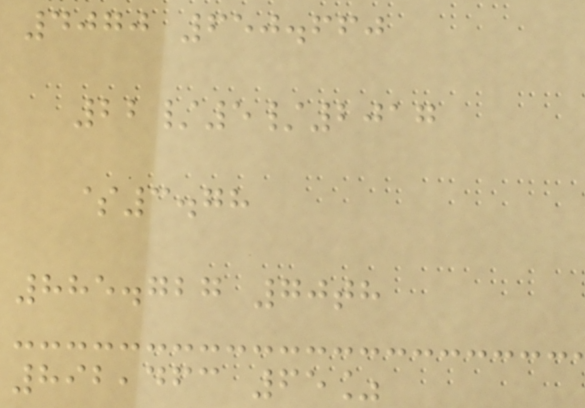4070 650.660
22/5/2017
$3.78
885.727 70th
892,463 65%
